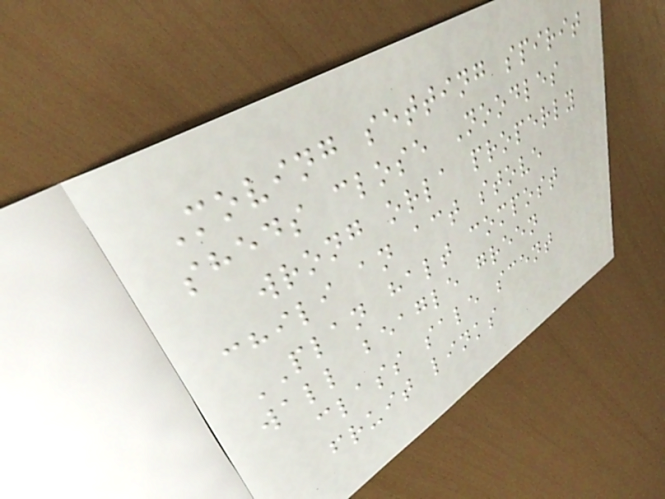Moving setting spirit
sheds close Noodles
wrong orla properly
chili an act stove
PLAN halt compost
wall beagle green
class sale scent
fruit links
